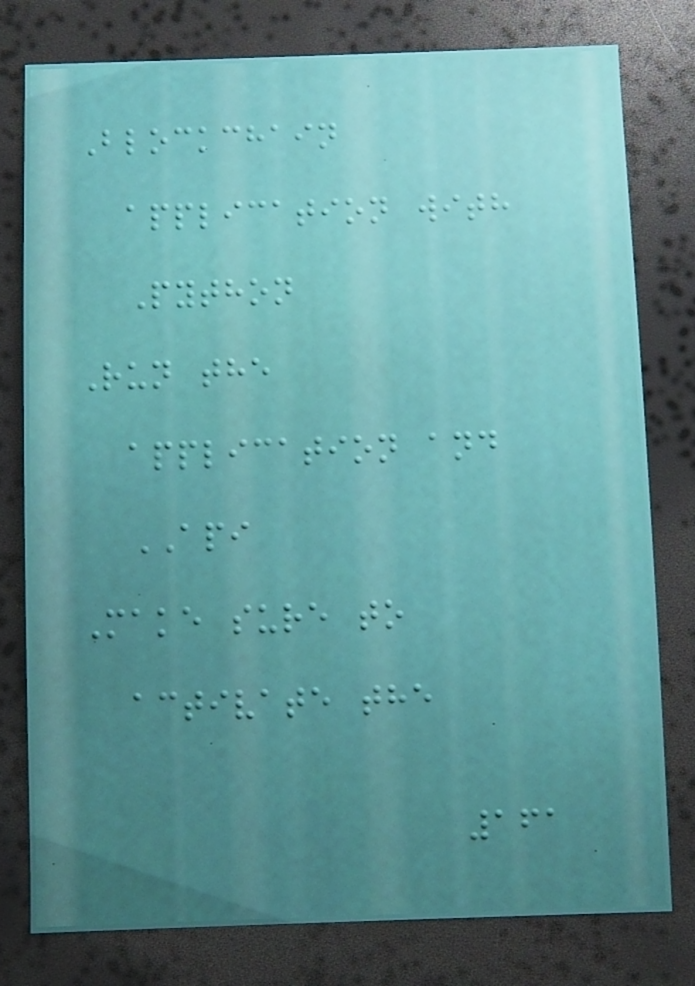Blockchain
application with
Python
Run the
application and
API
Make sure to
activate the
161
